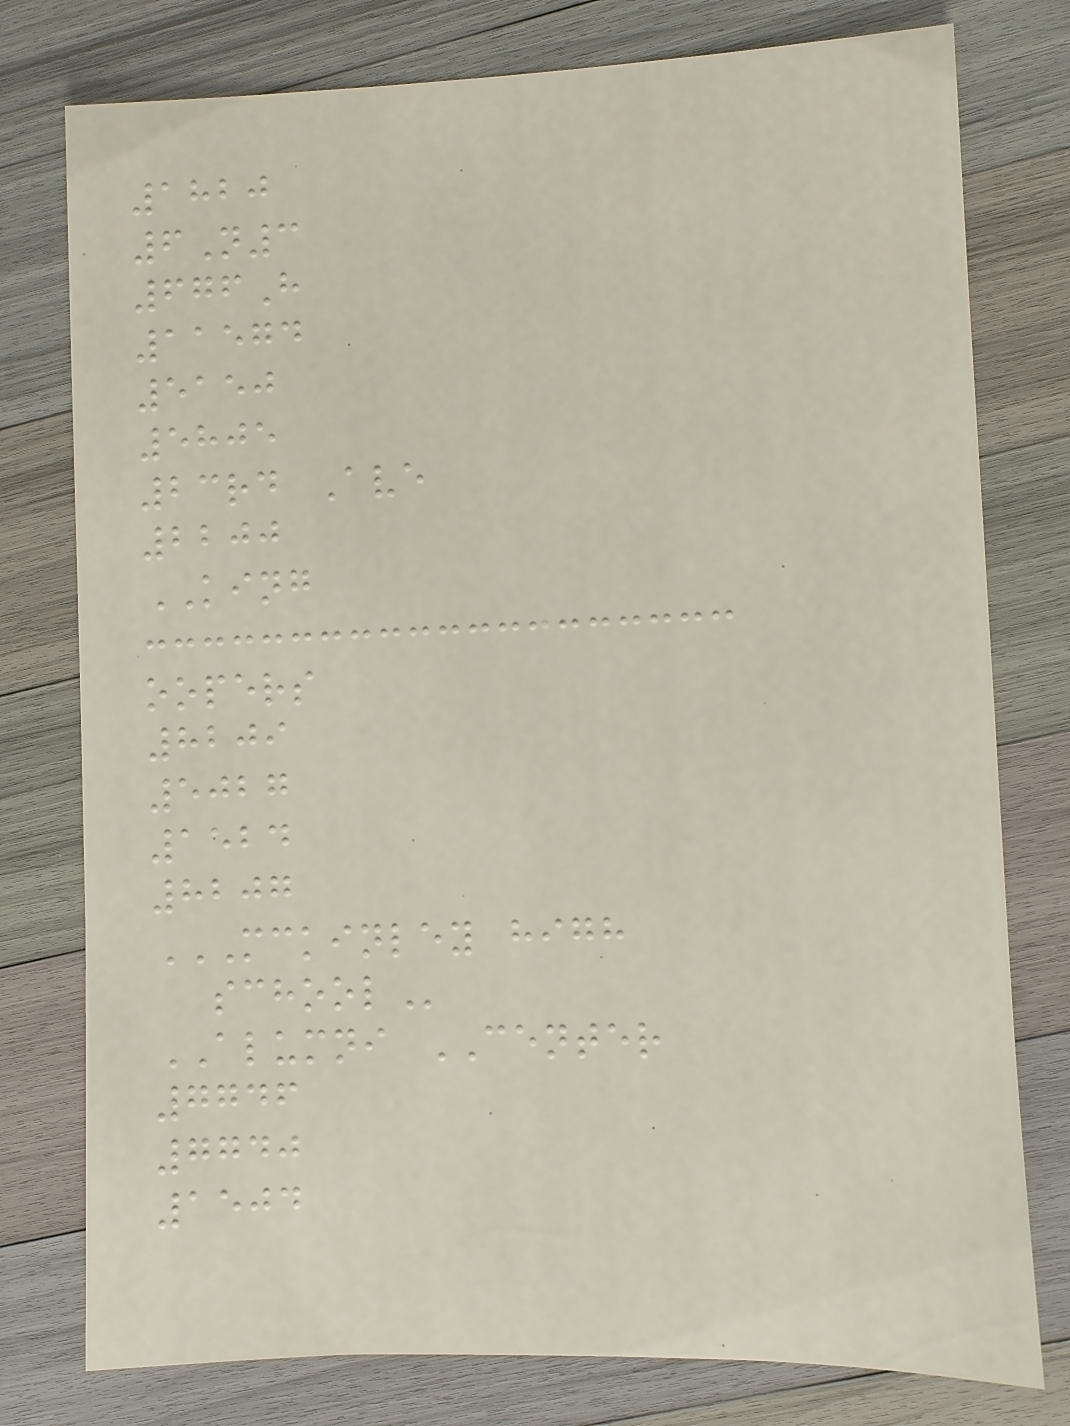1820
6N3
676H
11574
5150
5805
23rd Ave
2200
KING
oopers
8209
5027
1524
8207
MCKINLEY HIGH
SCHOOL
ALUMNI CENTER
7746
7740
1504
